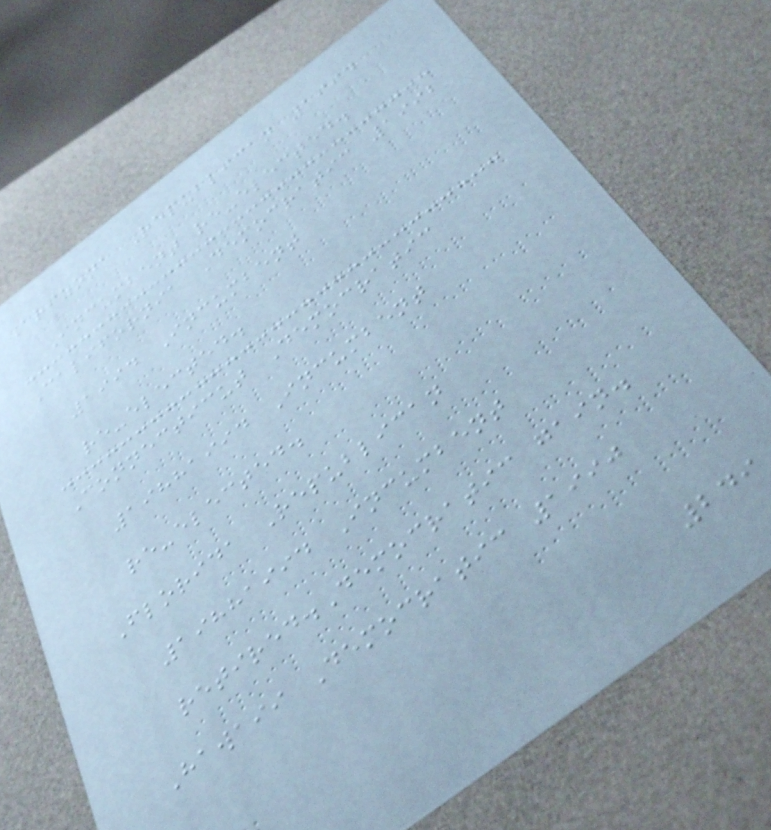Arizona Republican 1994
Incumbent re-elected.
California Democratic 1992
1994 Incumbent
re-elected.
Connecticut Democratic
19881994 Incumbent
re-elected.
Florida Republican
19881994 Incumbent
retired.Democratic gain.
Hawaii Democratic 1990
249
